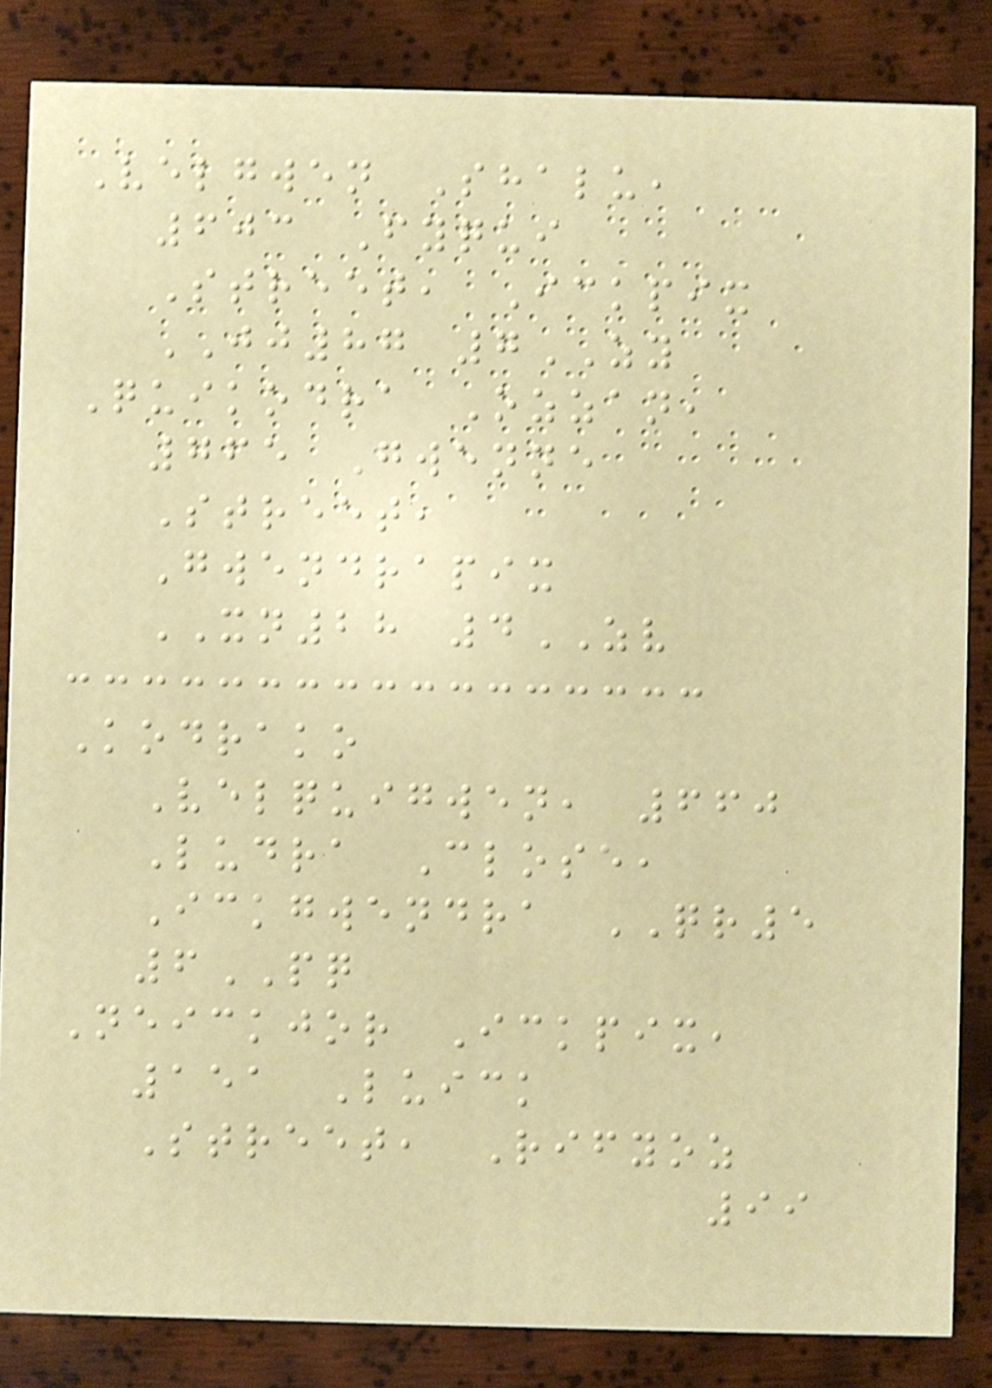Velgwen Shalu,
603 Fyqui
Street, Ickpix
JJ87 7ZY
Quikodra Ozzan,
765 Gwenne
Street,
Gwendrapix
XN28 4ZV
Kodrako
Velquigwen, 660
Ludra Close,
Ickgwendra QR5
6PQ
Neickjor Ickpix,
151 Luick
Street, Rifyoz
99
